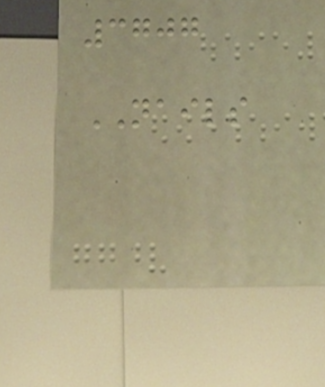3707
NAILS
